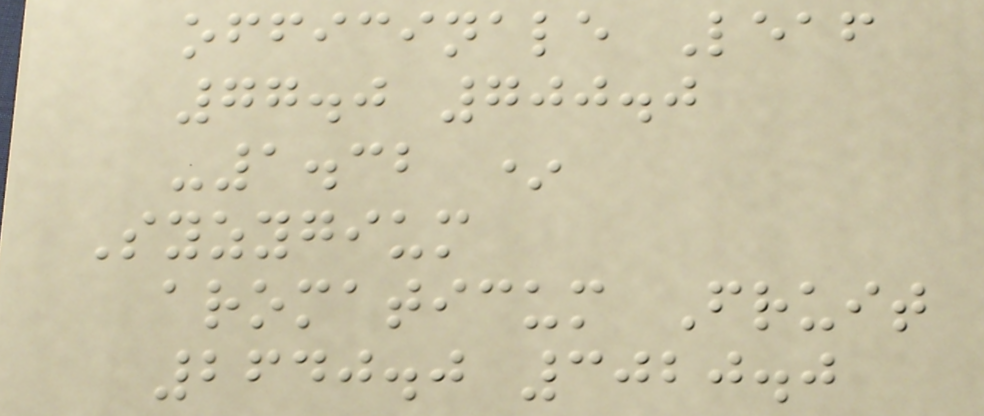officinale Leaf
77.0 700.0
-1.32 *
Syzygium
aromaticum Fruit
2640.0 3020.0
